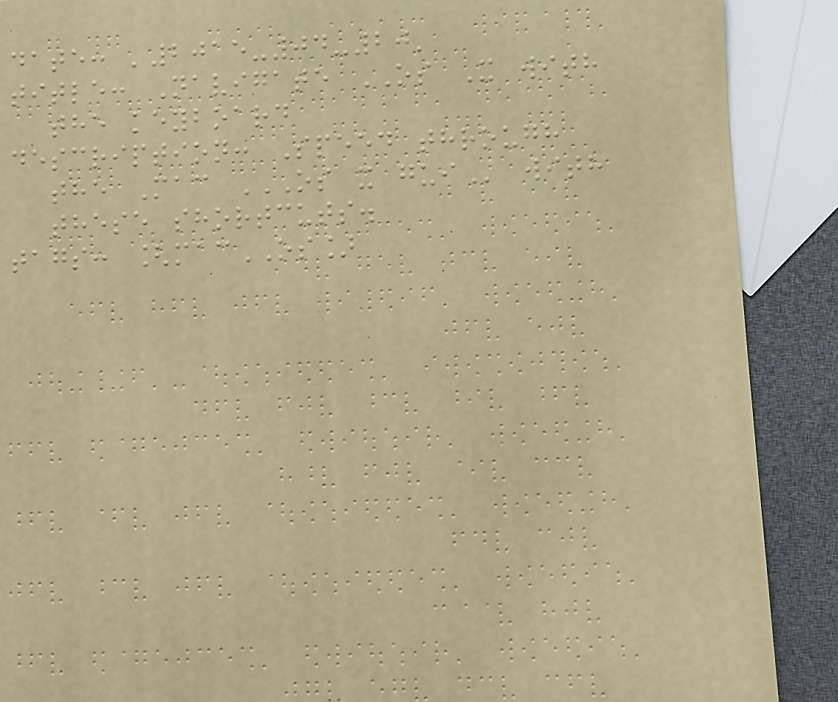date: '2015-04-20'
title: Navigate OS X with
the keyboard
description: Speed through
the Mac OS X GUI with
these shortcuts.
tags: [macOS]
